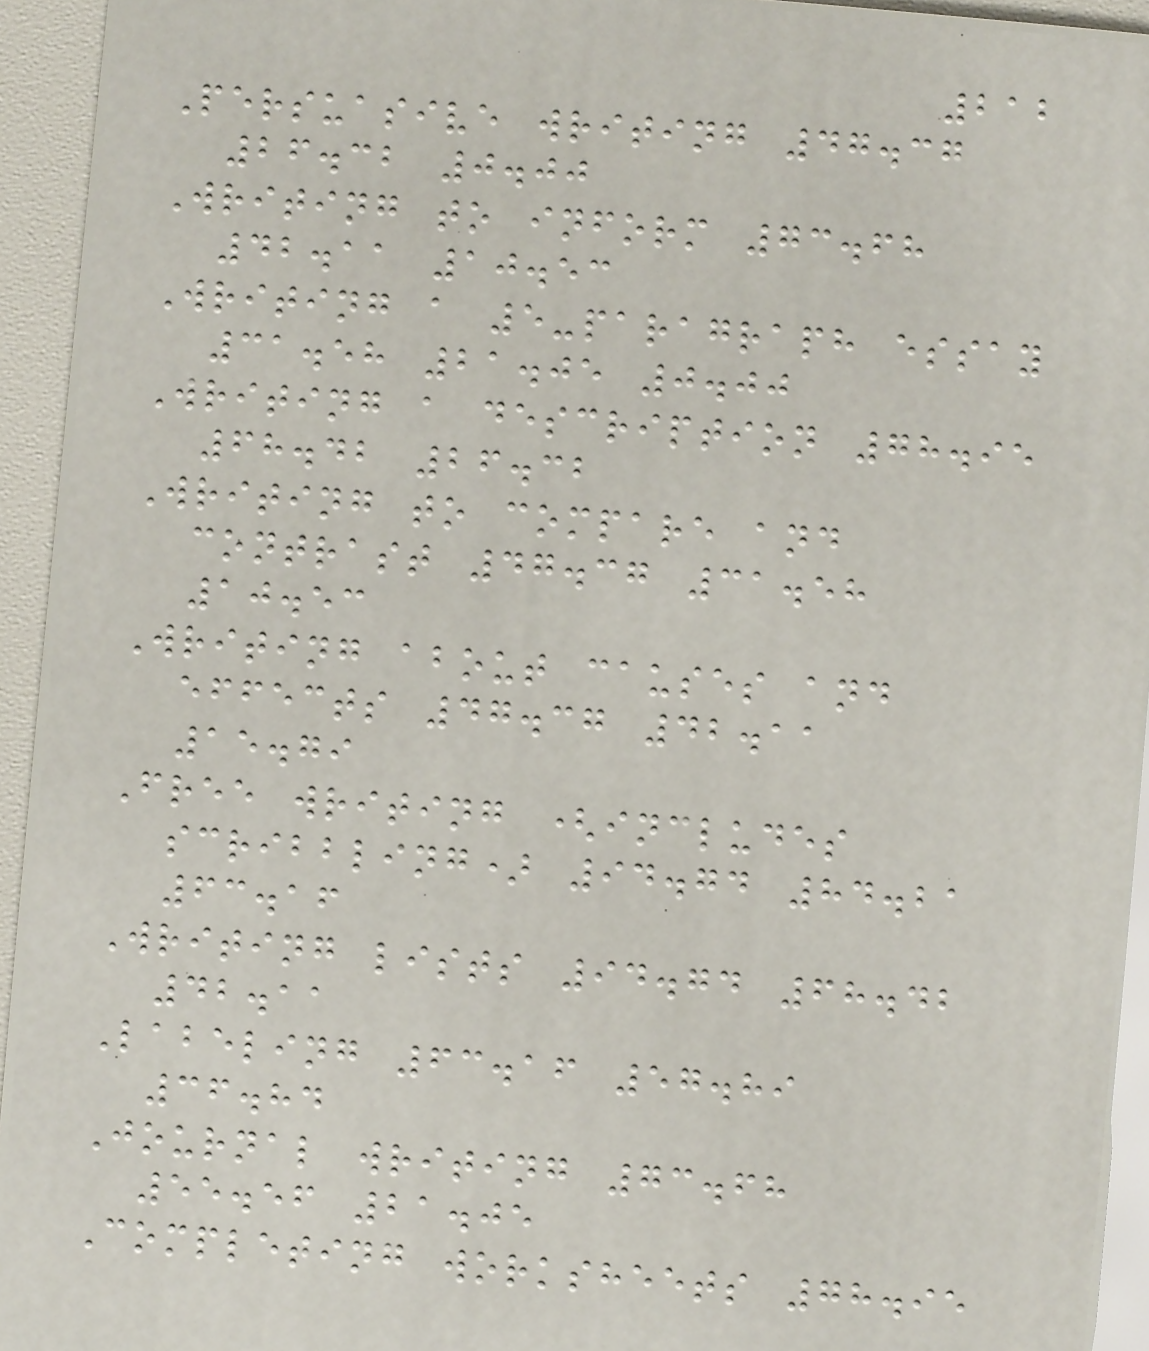212
Persuasive writing 47.37
26.32 0.00
Writing to inform 73.68
42.11 10.53
Writing a 5-paragraph essay
31.58 21.05 0.00
Writing a description 78.95
68.42 26.32
Writing to compare and
contrast 47.37 31.58
10.53
Writing about causes and
effects 47.37 42.11
15.79
Free writing (includes
scribbling) 94.74 84.21
63.16
Writing lists 94.74 68.42
42.11
Labeling 63.16 57.89
36.84
Journal writing 73.68
55.56 21.05
Completing worksheets 78.95
